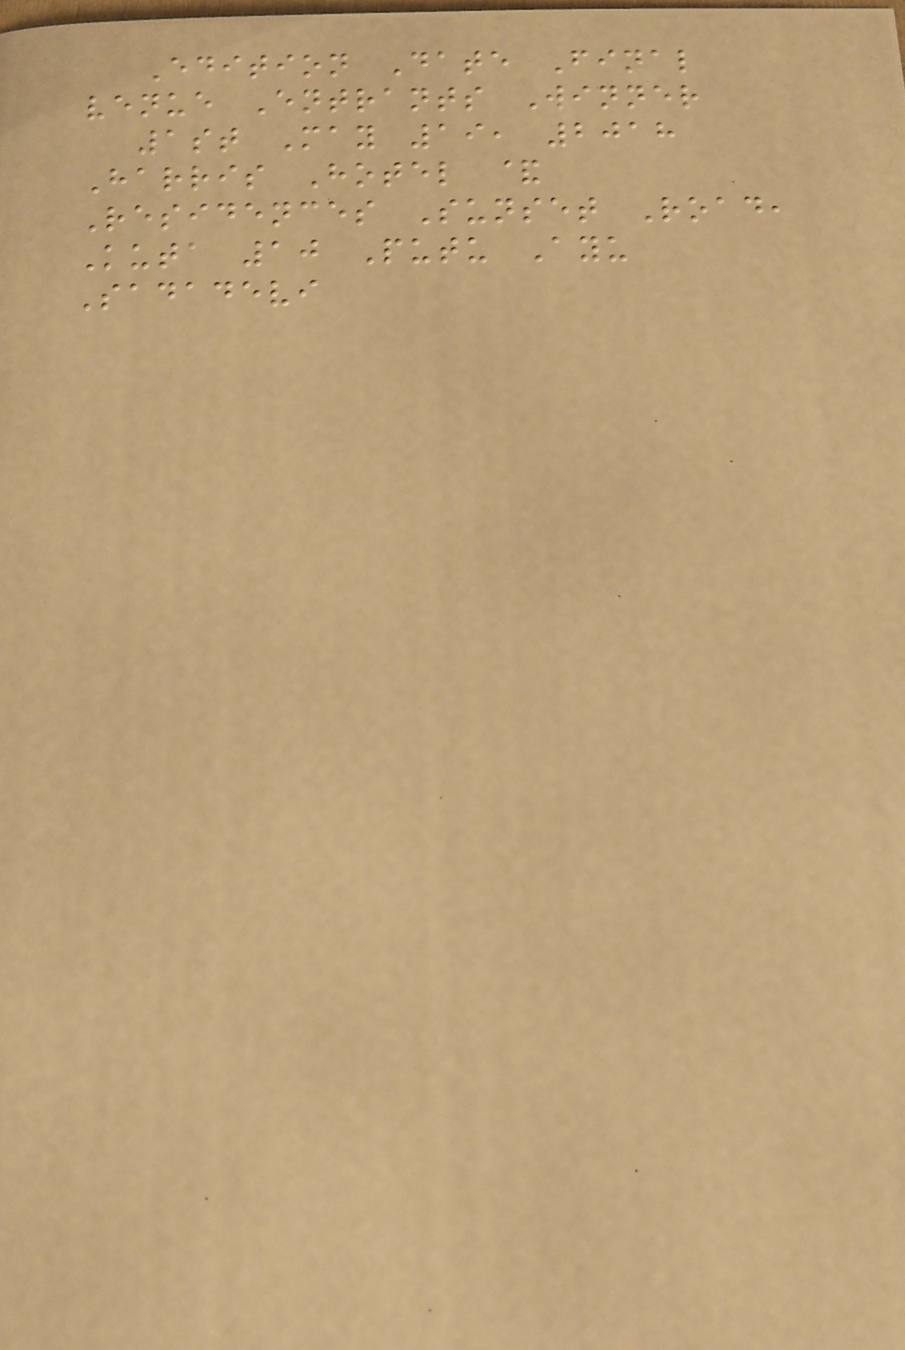Edition Date Final
venue Entrants Winner
1st May 19, 2018
Harris Hotel &
Residences Sunset Road,
Kuta 10 Putu Ayu
Sadadevi
